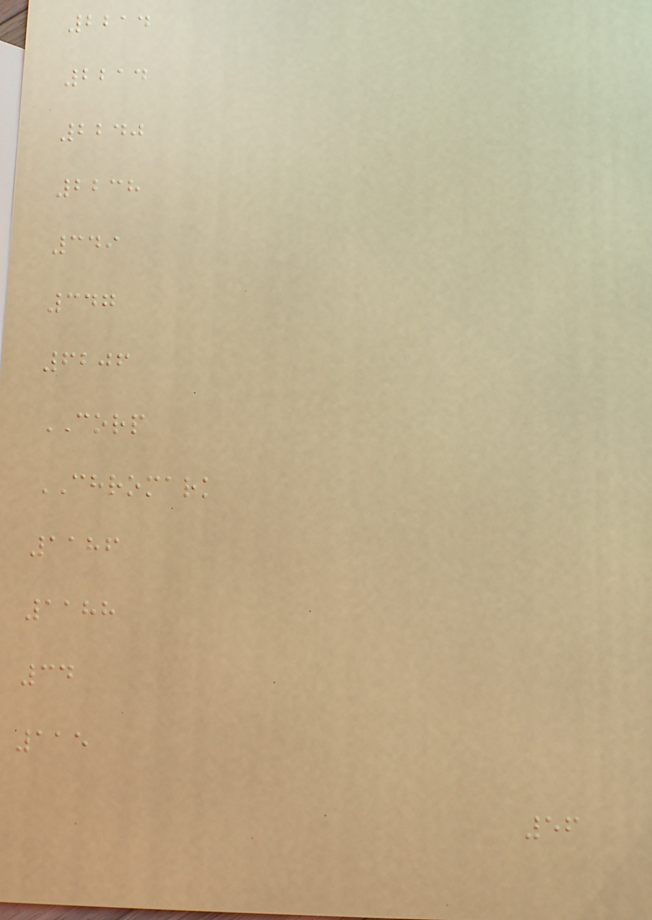2214
2214
2240
2238
349
347
6206
CORP
CHROMARK
1186
1188
34
115
56
